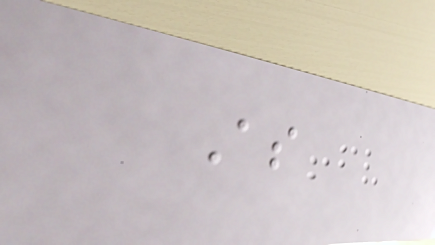As
